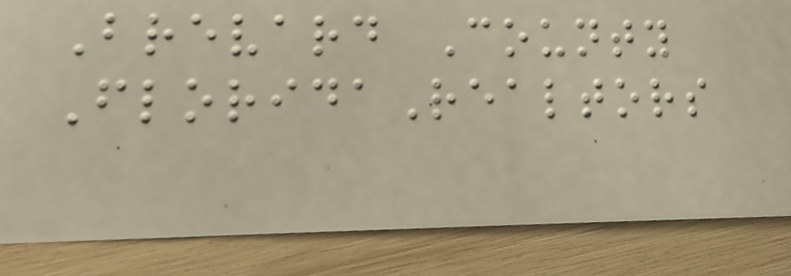Brevard County
FloridaRealtors
